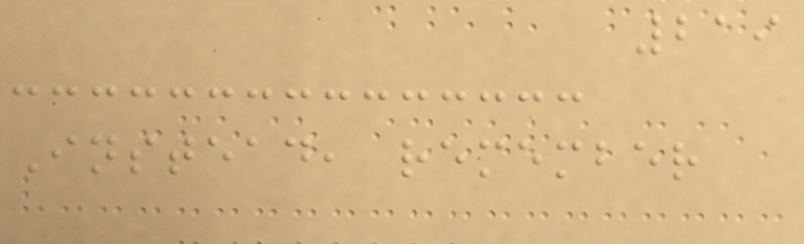219
Instead, remember
